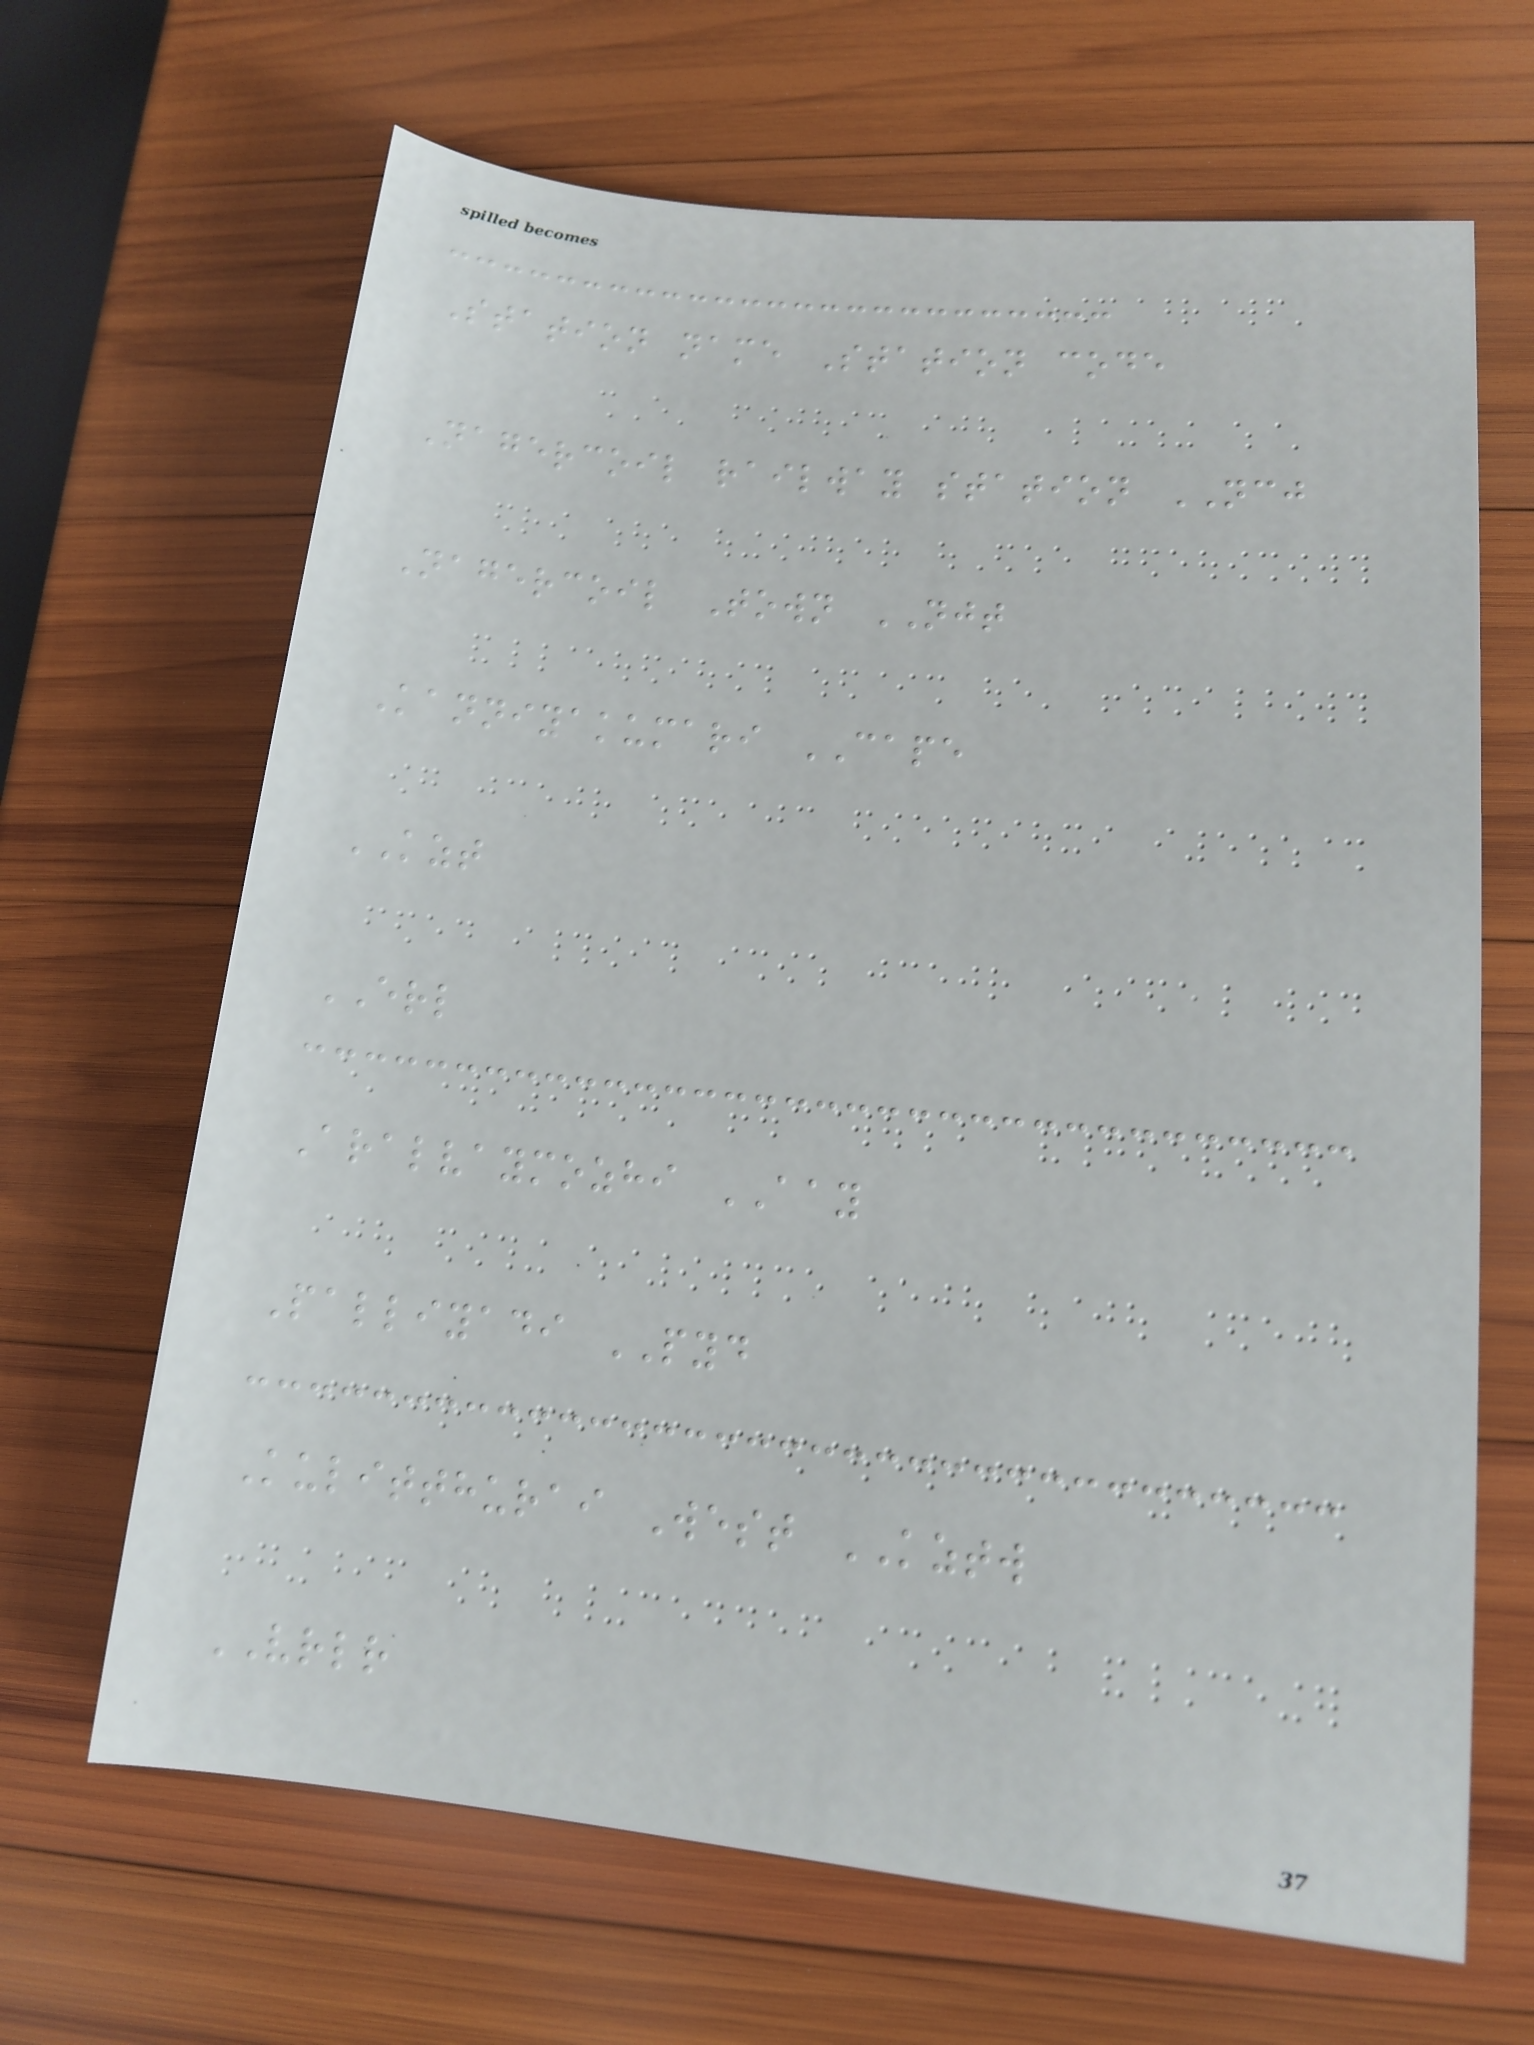Station name Station code
Nagercoil railway station NCJ
Nagercoil Town NJT
Kanniyakumari CAPE
KZT
ERL
Aralvaymozhi AAY
Palliyadi PYD
Kulitthurai West KZTW
VRLR
